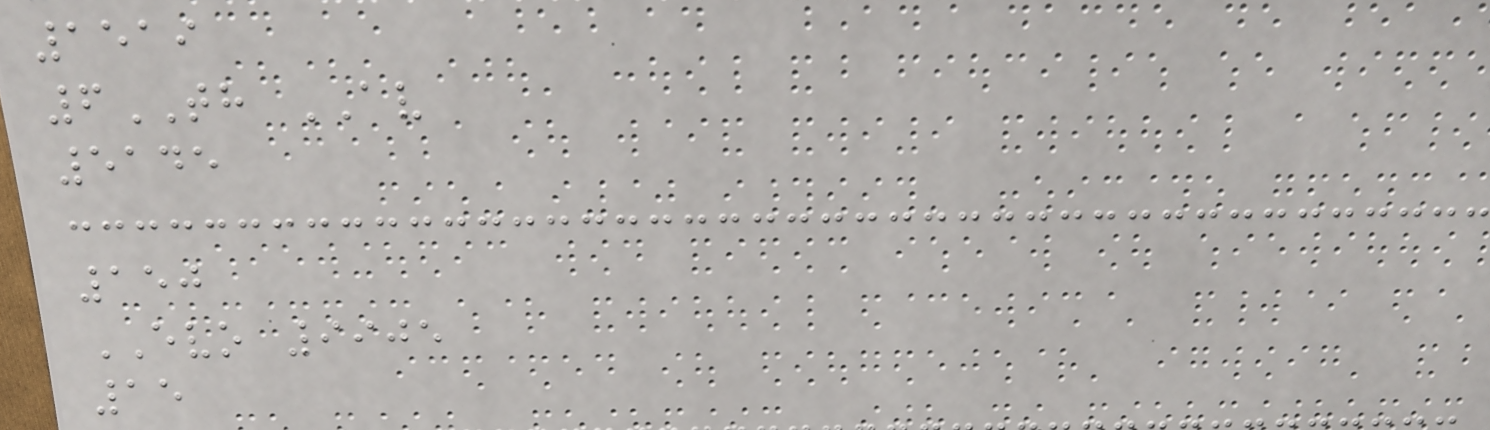1519
6TH AV
5145
150
EVO 9905
15
